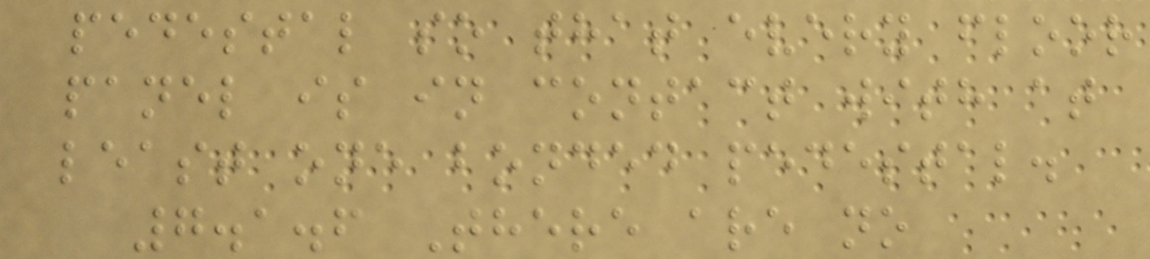pedestal so that every floor
panel is in contact with at
least one bonded pedestal.
7.1.6 There are no
